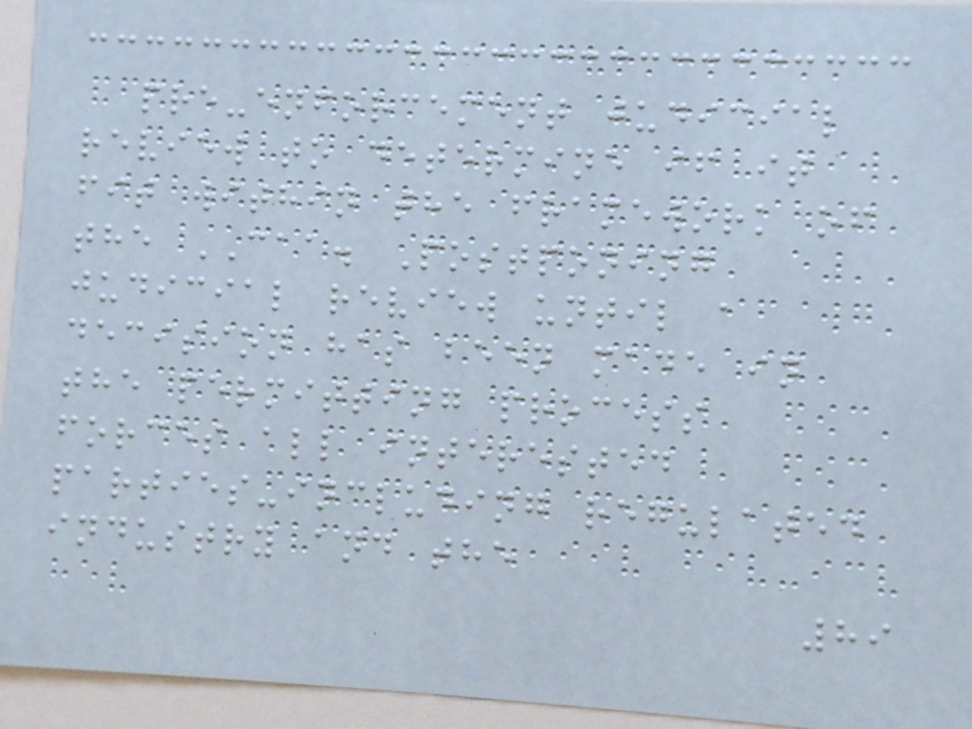pre-enforcement judicial
review to determine if it
fit within the framework of
the CAA. Postponing
judicial review until a
decision has been made in
the permitting process
forces all interested
parties-including regulated
industry and the
89
